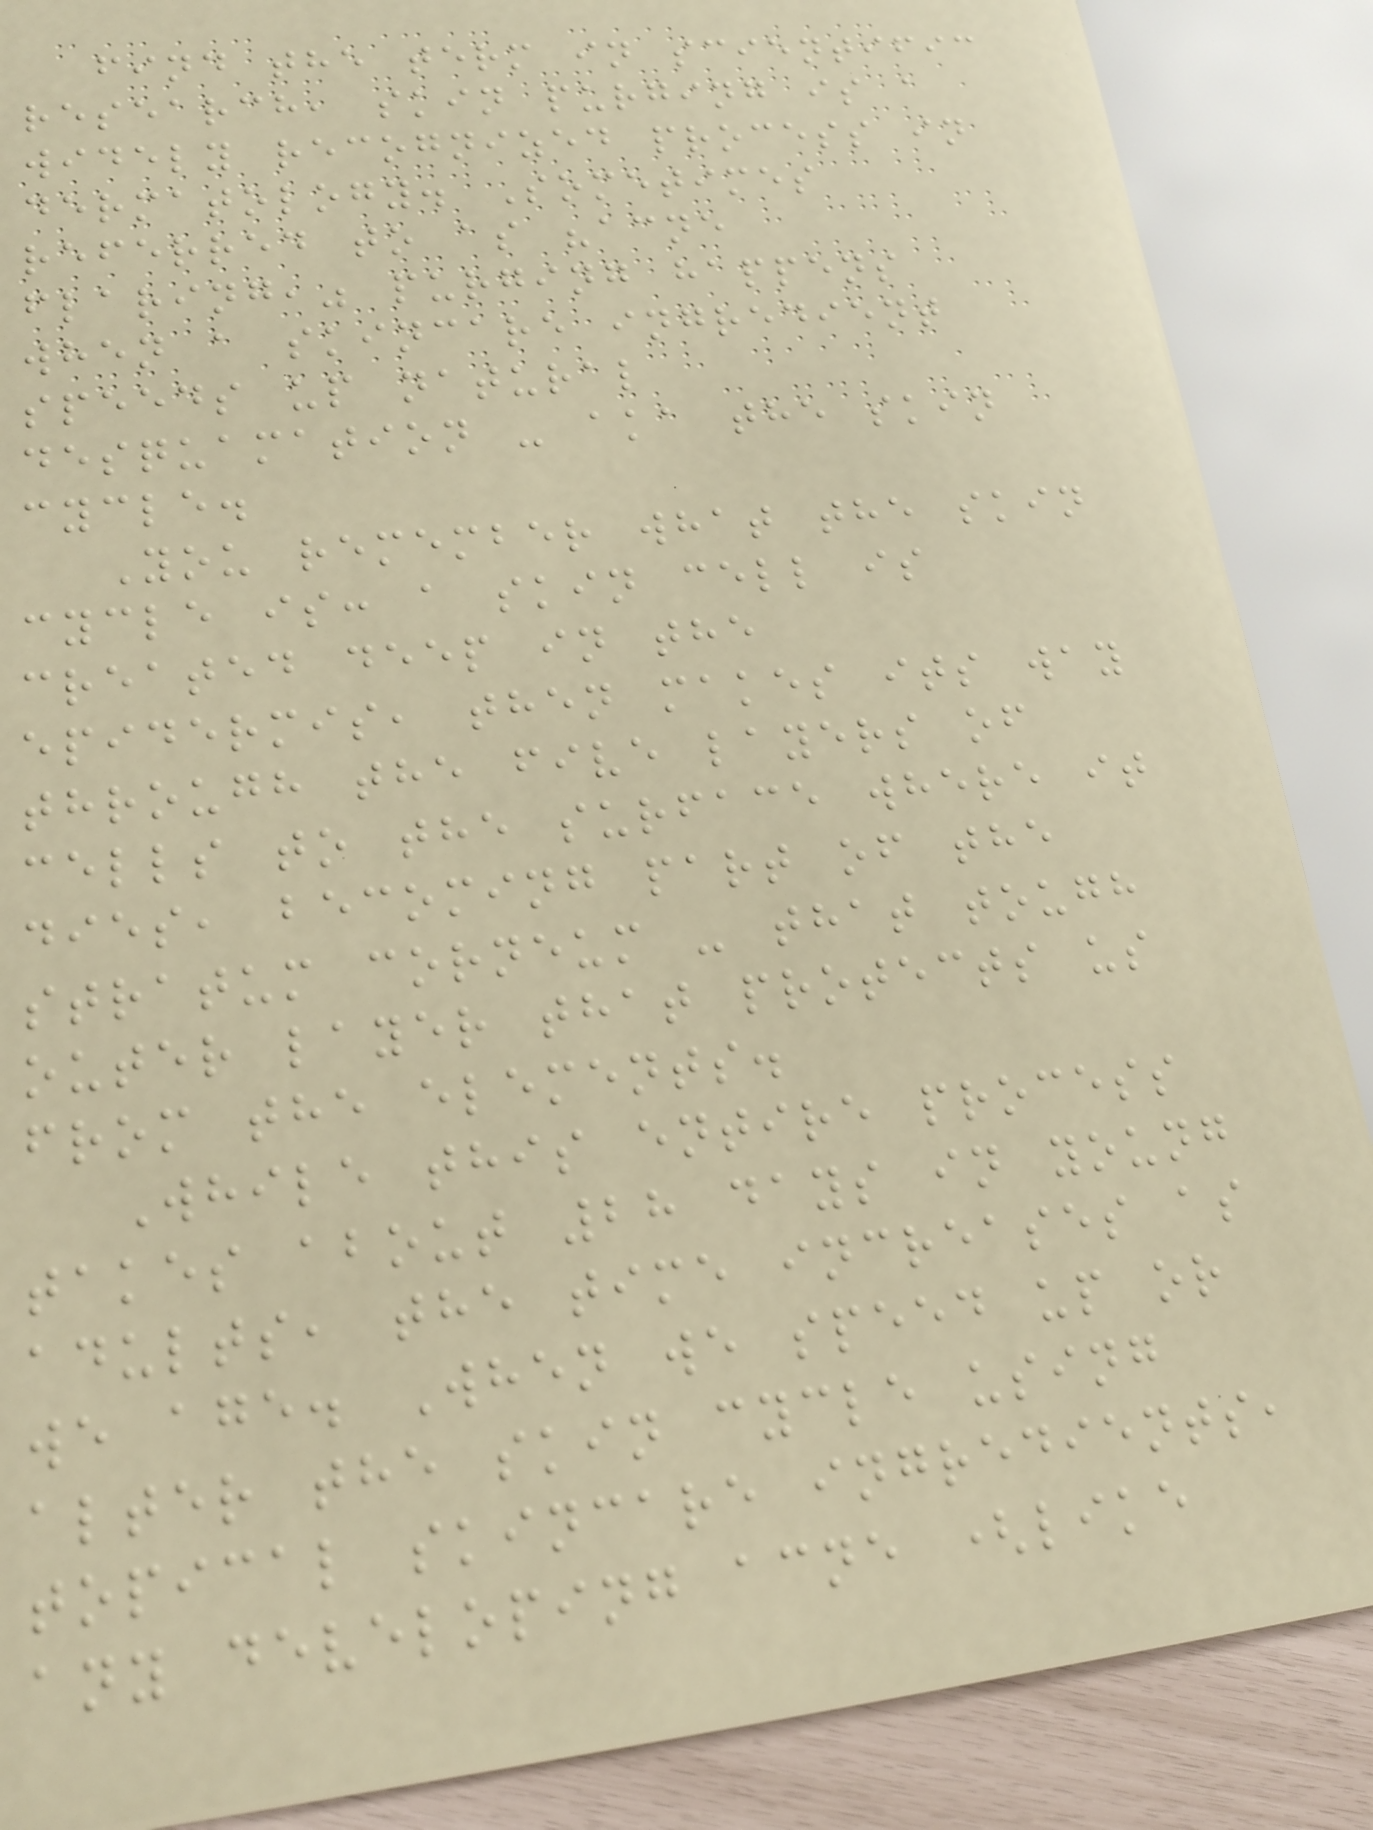find the term in scientific
research, skin purging is a
widely recognized process in
dermatology. Sometimes
referred to as "acne
flaring," purging happens
when a skincare ingredient
speeds up natural
desquamation - aka the skin
cycle.
You remember what the skin
cycle is: a skin cell is
created deep in the
epidermis, then makes its way
through the five layers of
cells to the surface where it
dies, becoming part of the
stratum corneum - that tough
outer layer that protects us
from the elements.
While this entire process
takes about 28 days in young
adults, the time increases as
we age. When we speed up or
alter the skin cycle using
topical skincare ingredients,
any developing acne (like
